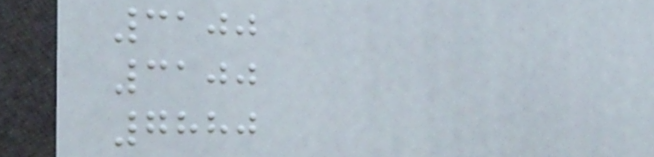3100
3100
7880
